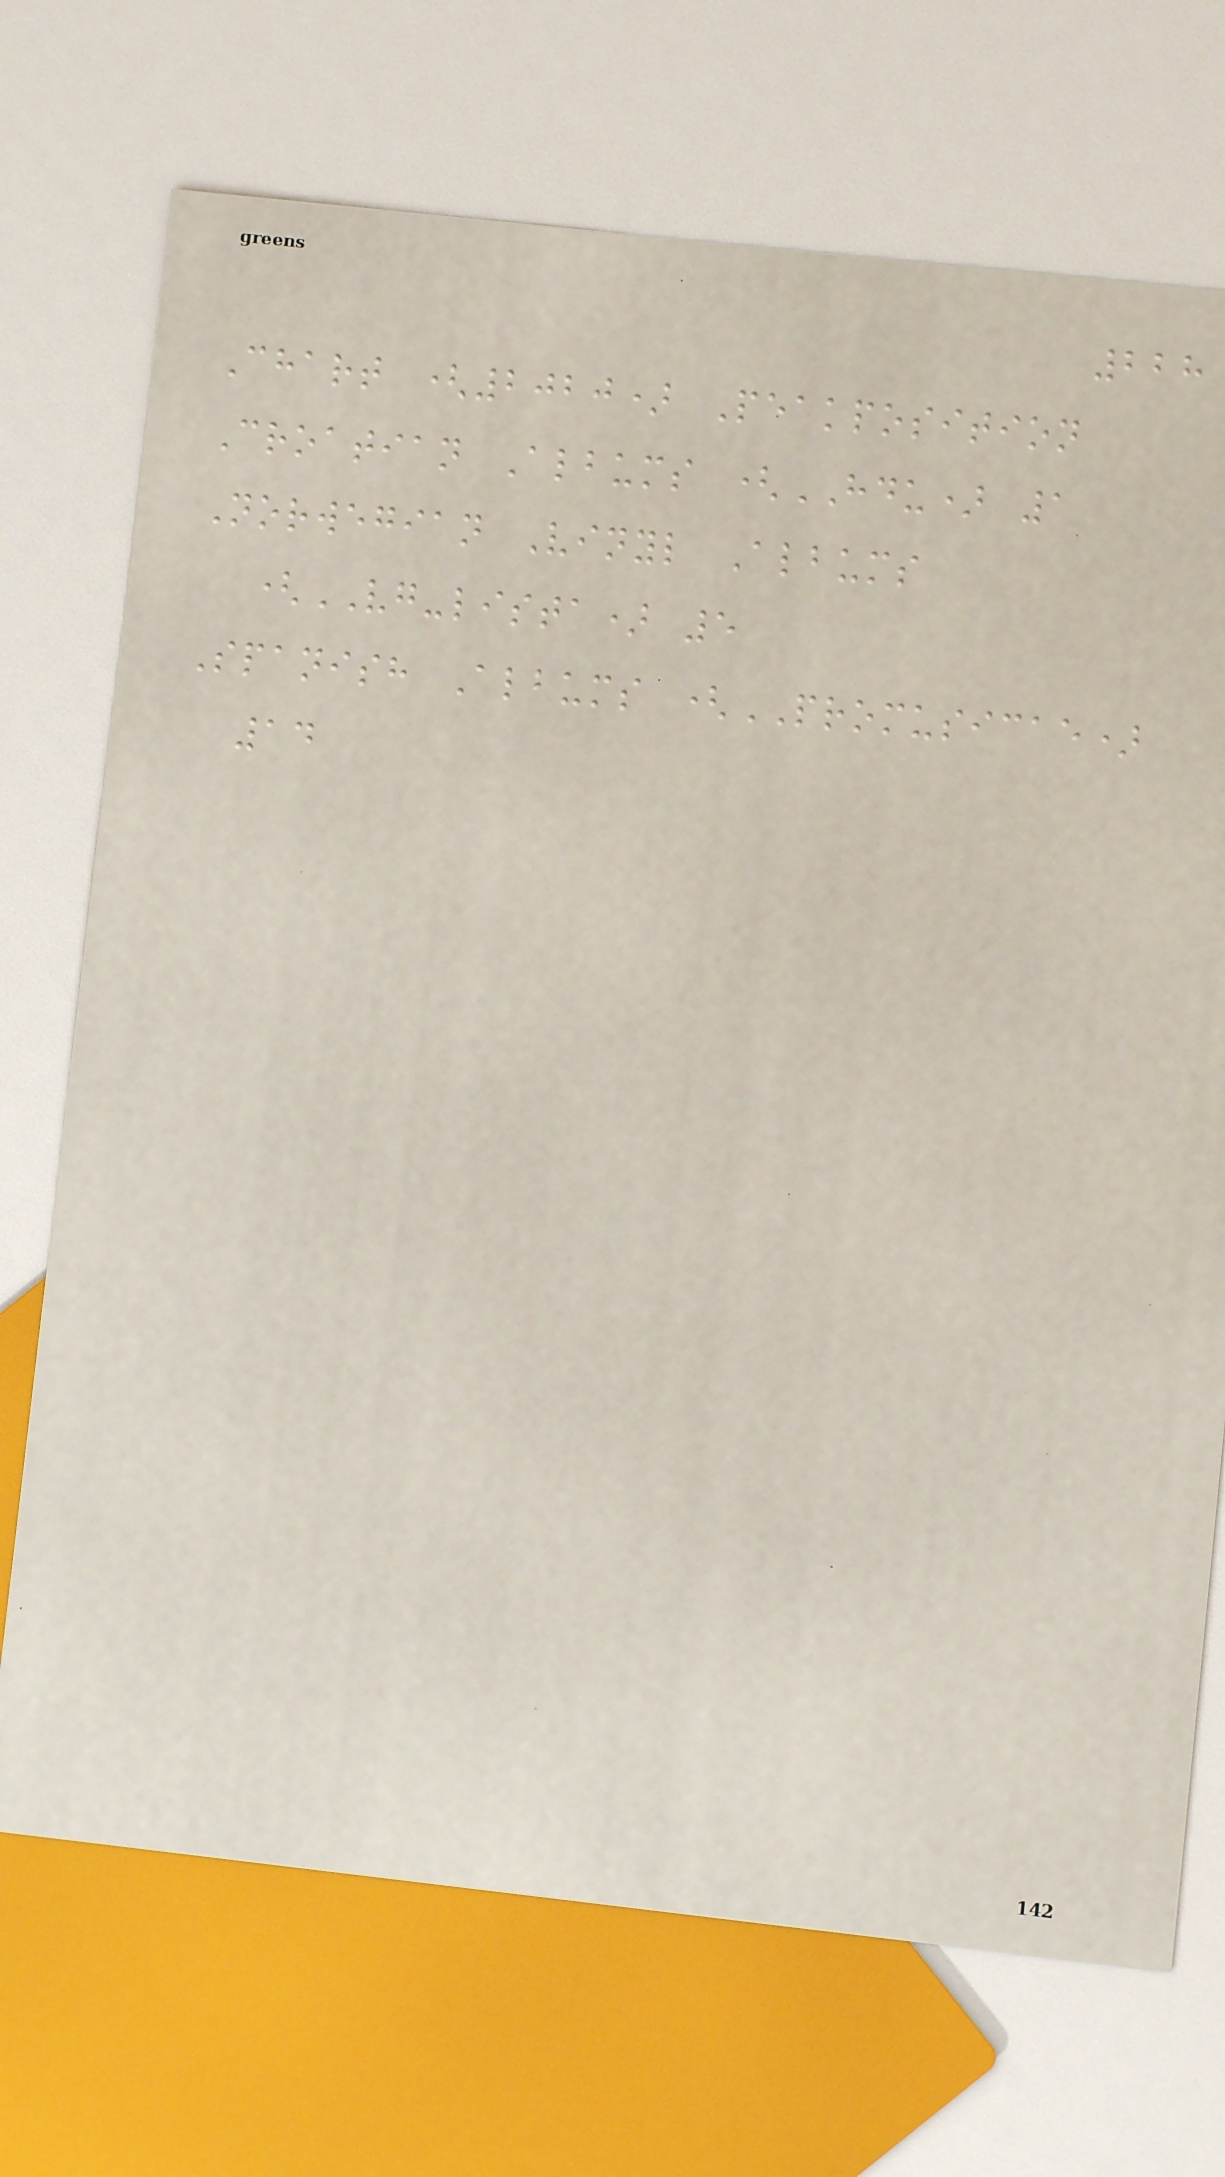228
Chart (2020) Peakposition
Croatian Albums (HDU) 1
Norwegian Vinyl Albums
(VG-lista) 5
Spanish Albums (PROMUSICAE)
14
